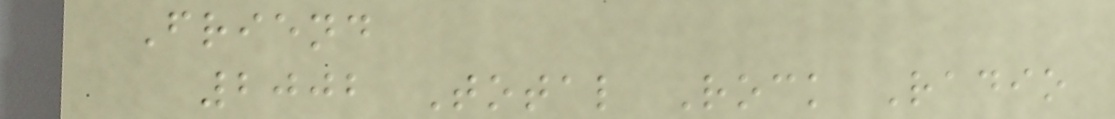Friend
2002 Total Rock Radio
